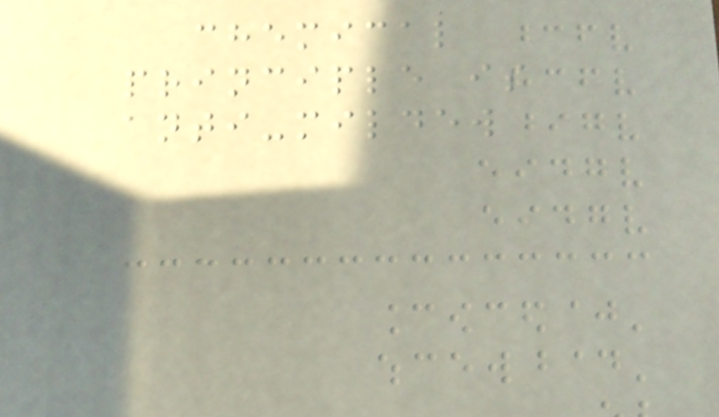chemical
principle is
anti-mildew
